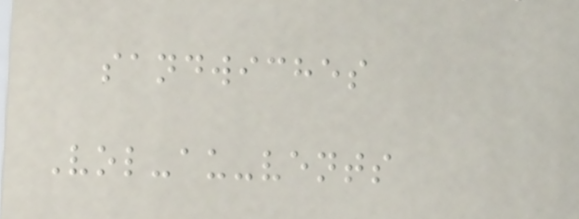sandwiches
Vol-au-vents
